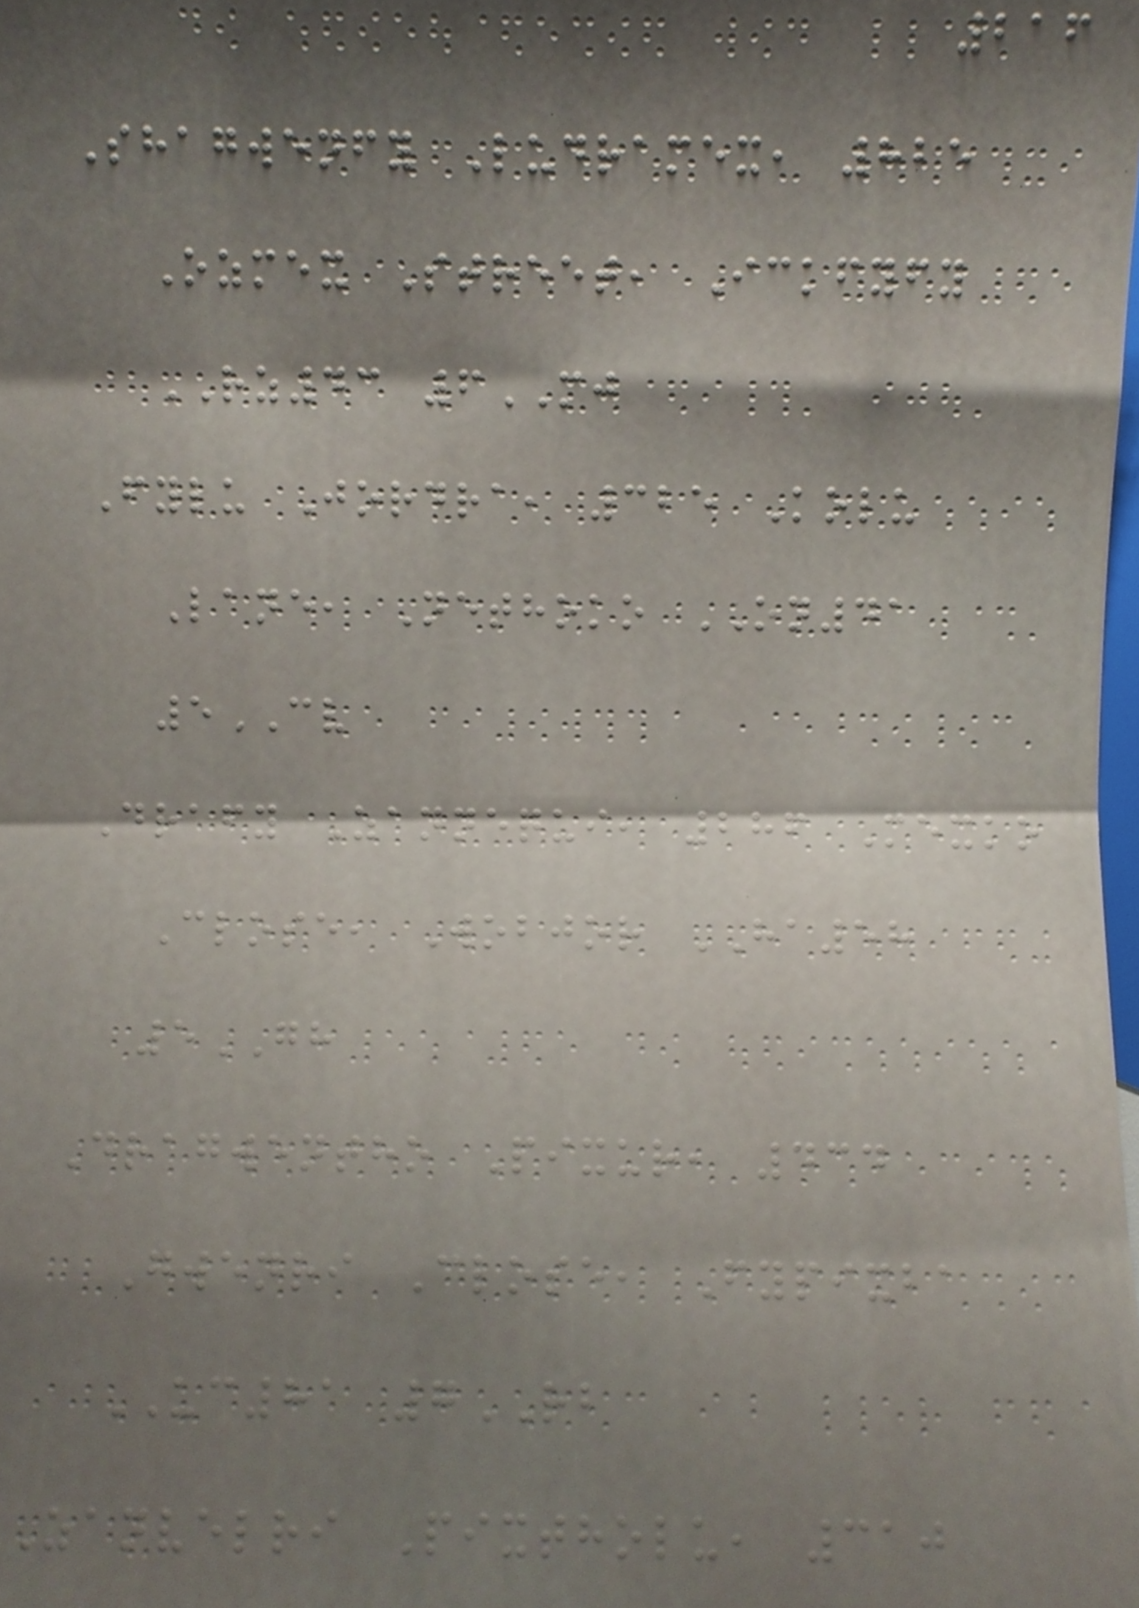216
Shagwenfy Ludramex, 825
Ozmex Street, Ickfyfy
RZ43 6MJ
Fylu Jordra, 325 Kolu
Lane, Nethoko ON41
5CV
Drafy Zannequi, 286 Mexko
Close, Wobjor HA58
5GH
Dragwentho Pixur, 434
Gwenri Close, Fypixba
UC81 7RB
Zanvelri Pixtholu, 310
